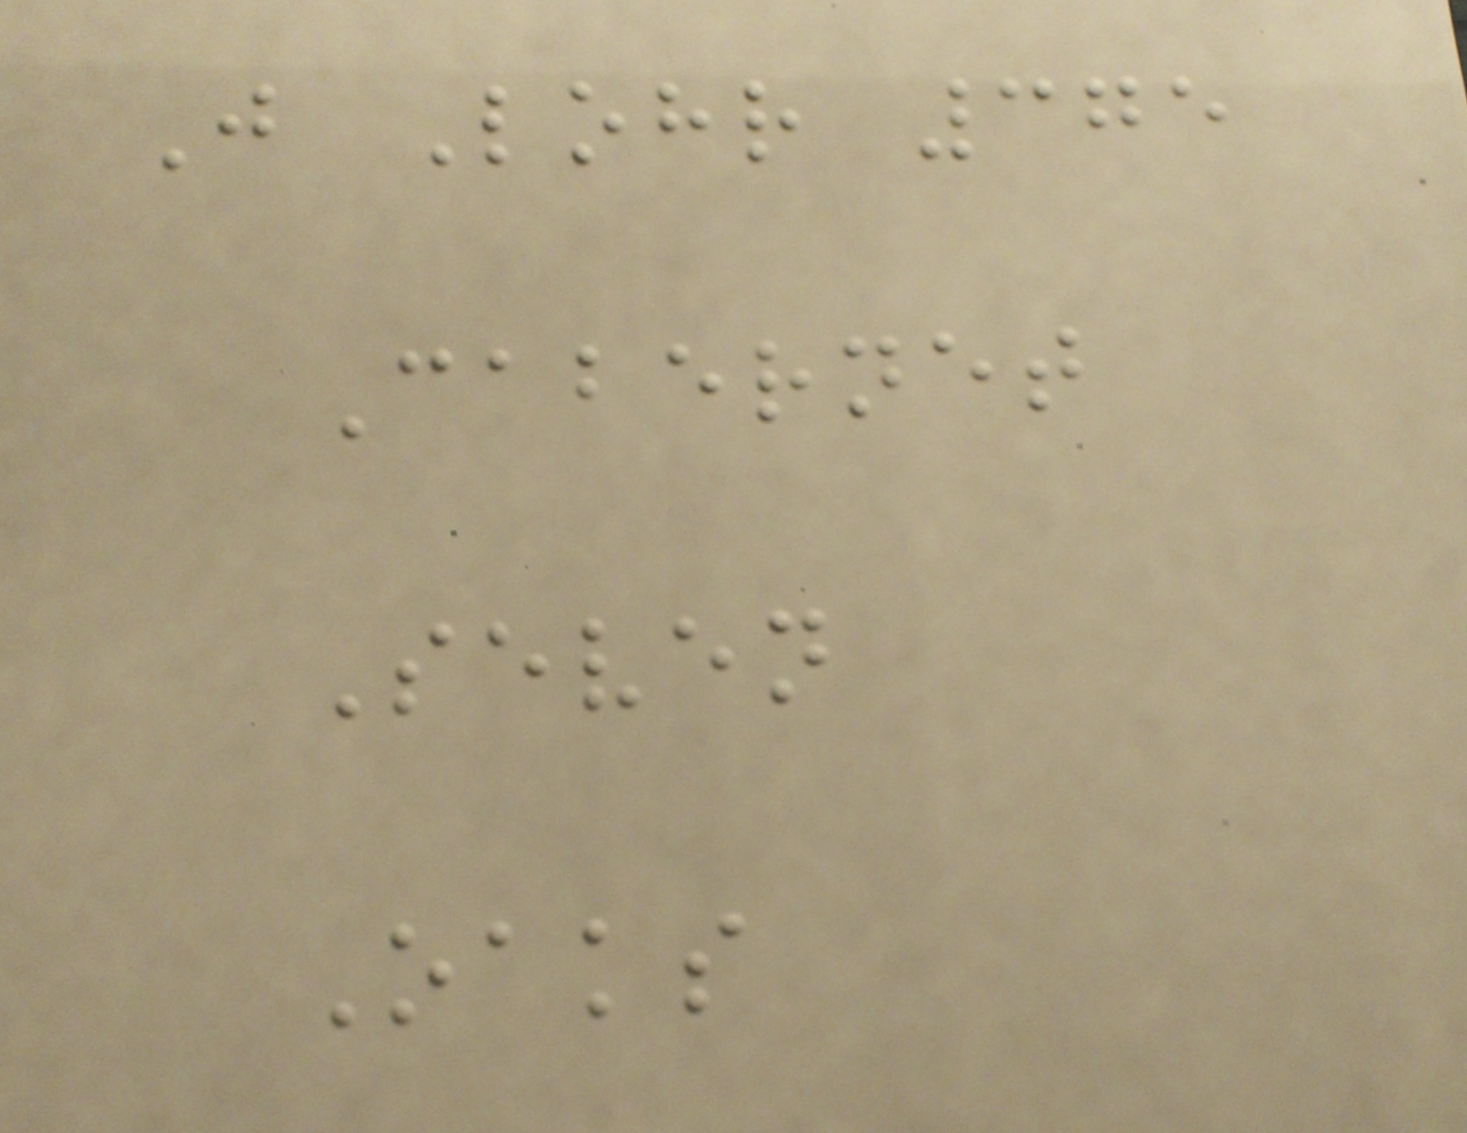J Lohr 375
Cabernet
Seven
Oaks
